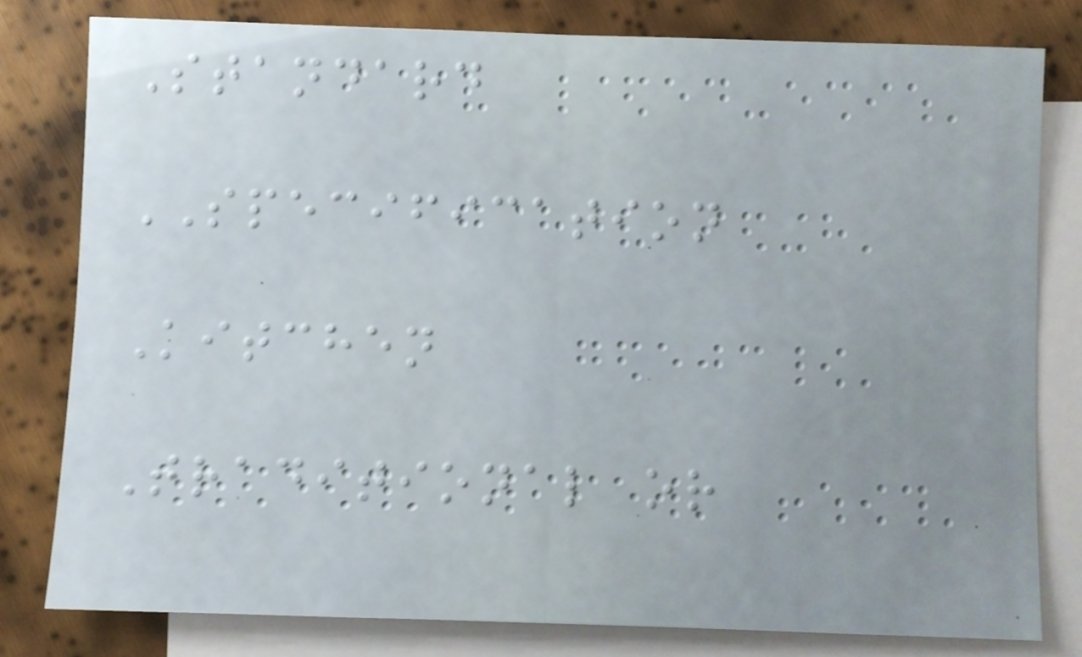Standard
SPECIFICATION
Kitchen
Traditional or
